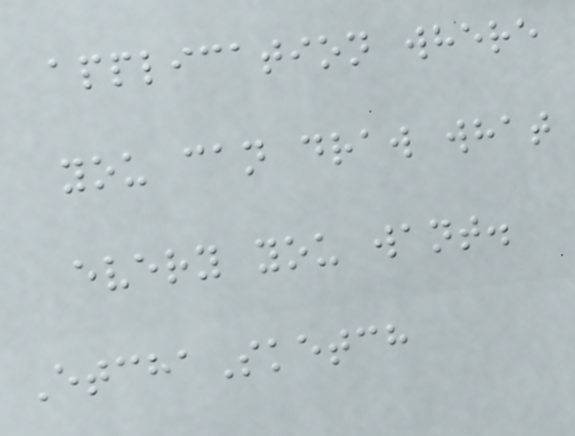application where
you can draw what
every you want.
EtchaSketch
